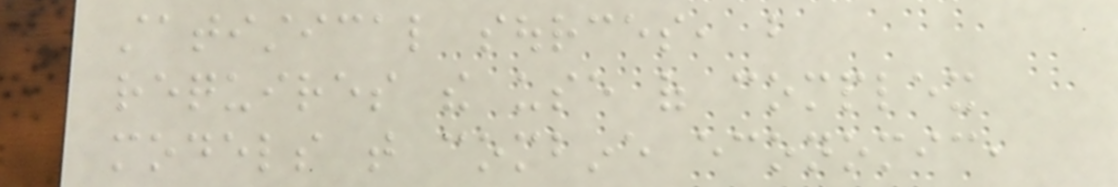statistical sources, but
requires the use of complex
models that combine economic,
